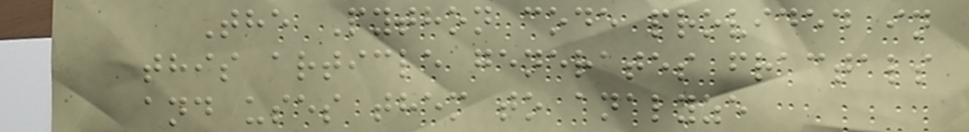The Python code provided in
this article generates fractals
and uses them to analyze
